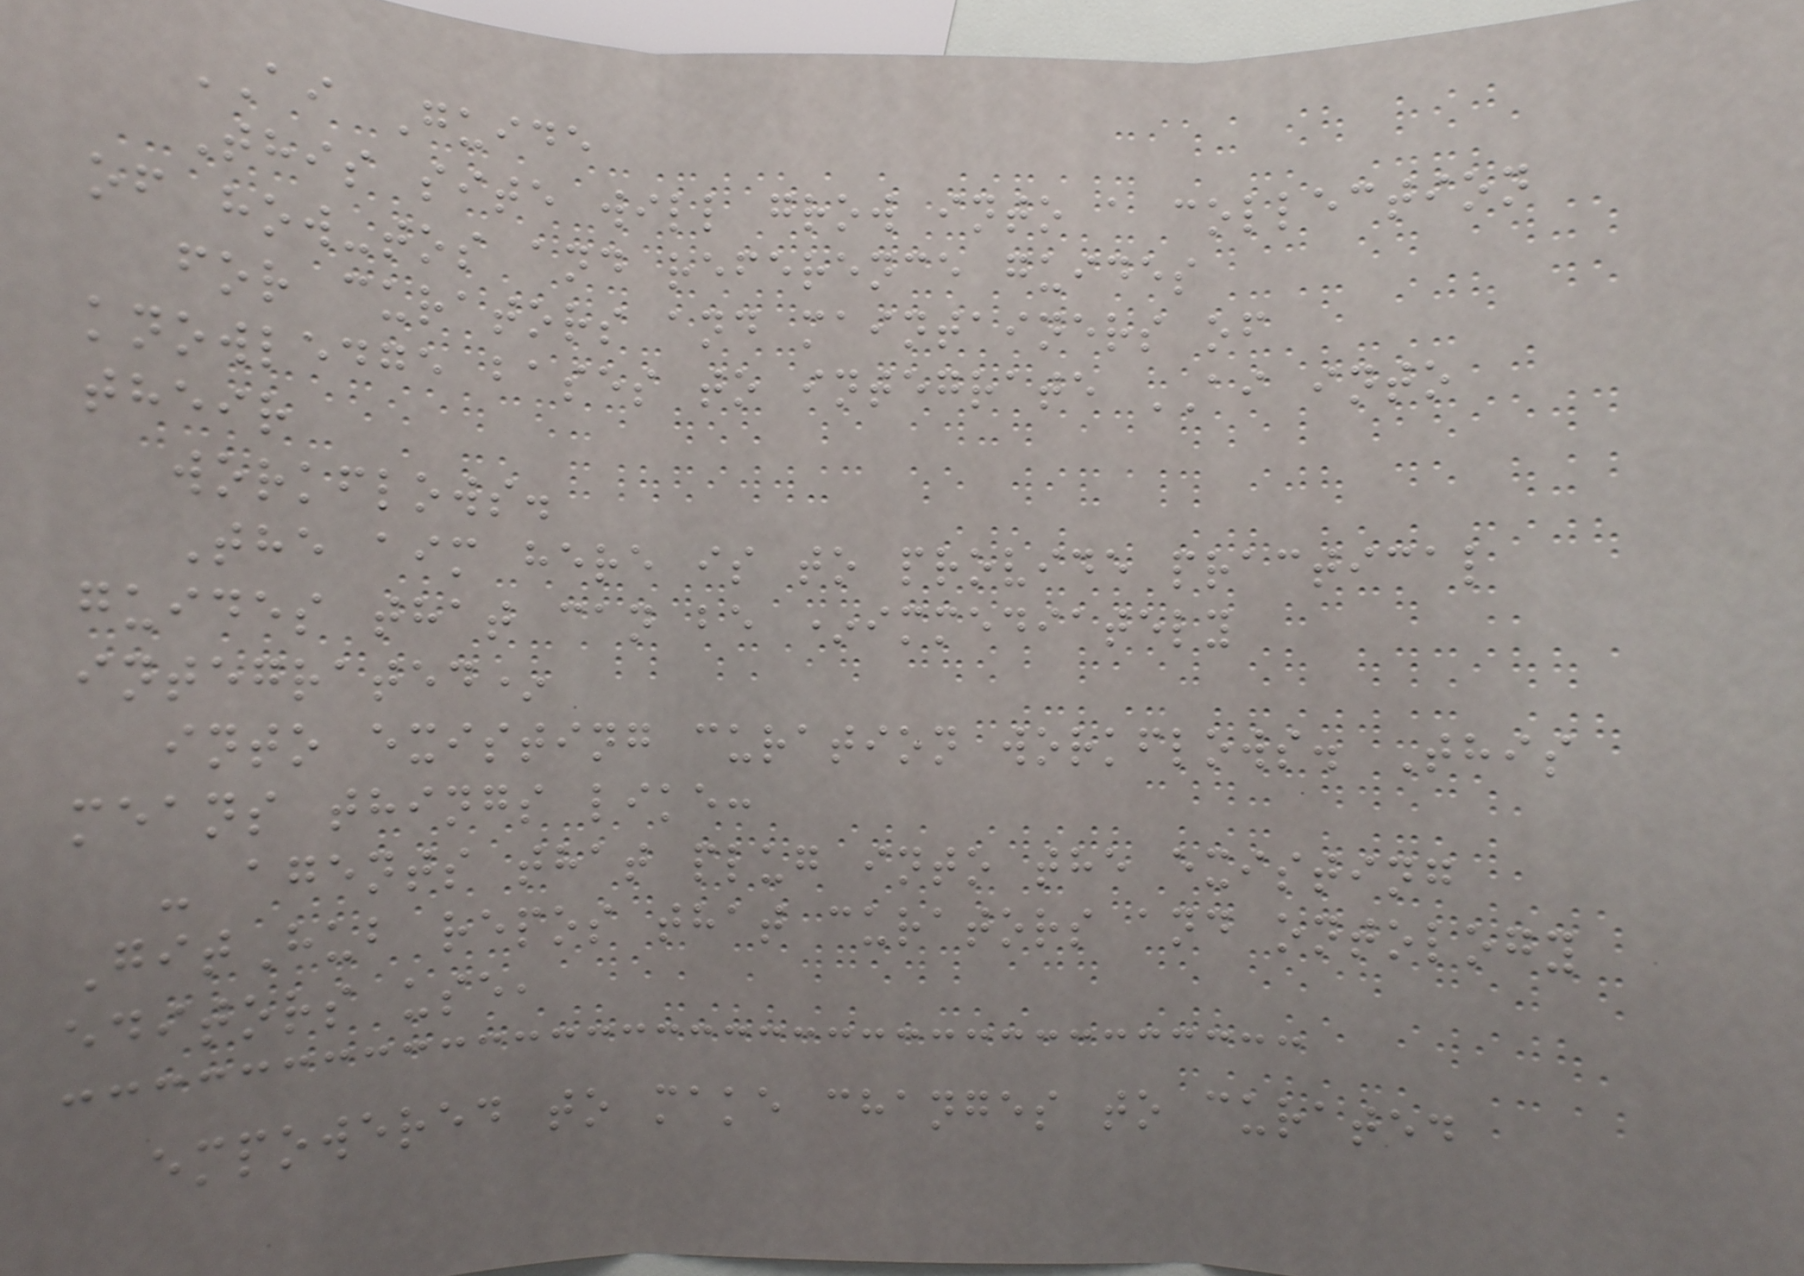AI Guide
This site will grow into a collection
of how-tos and reference guides
for curators and maintainers of
knowledge bases to integrate AI into
their
workflows.
The aim here is to provide practical
guides that can be *immediately
integrated*
into existing curation workflows. This
means things like:
- agents that plug into the existing
GitHub repos that curators and ontology
editors use,
empowered to make changes to curated
